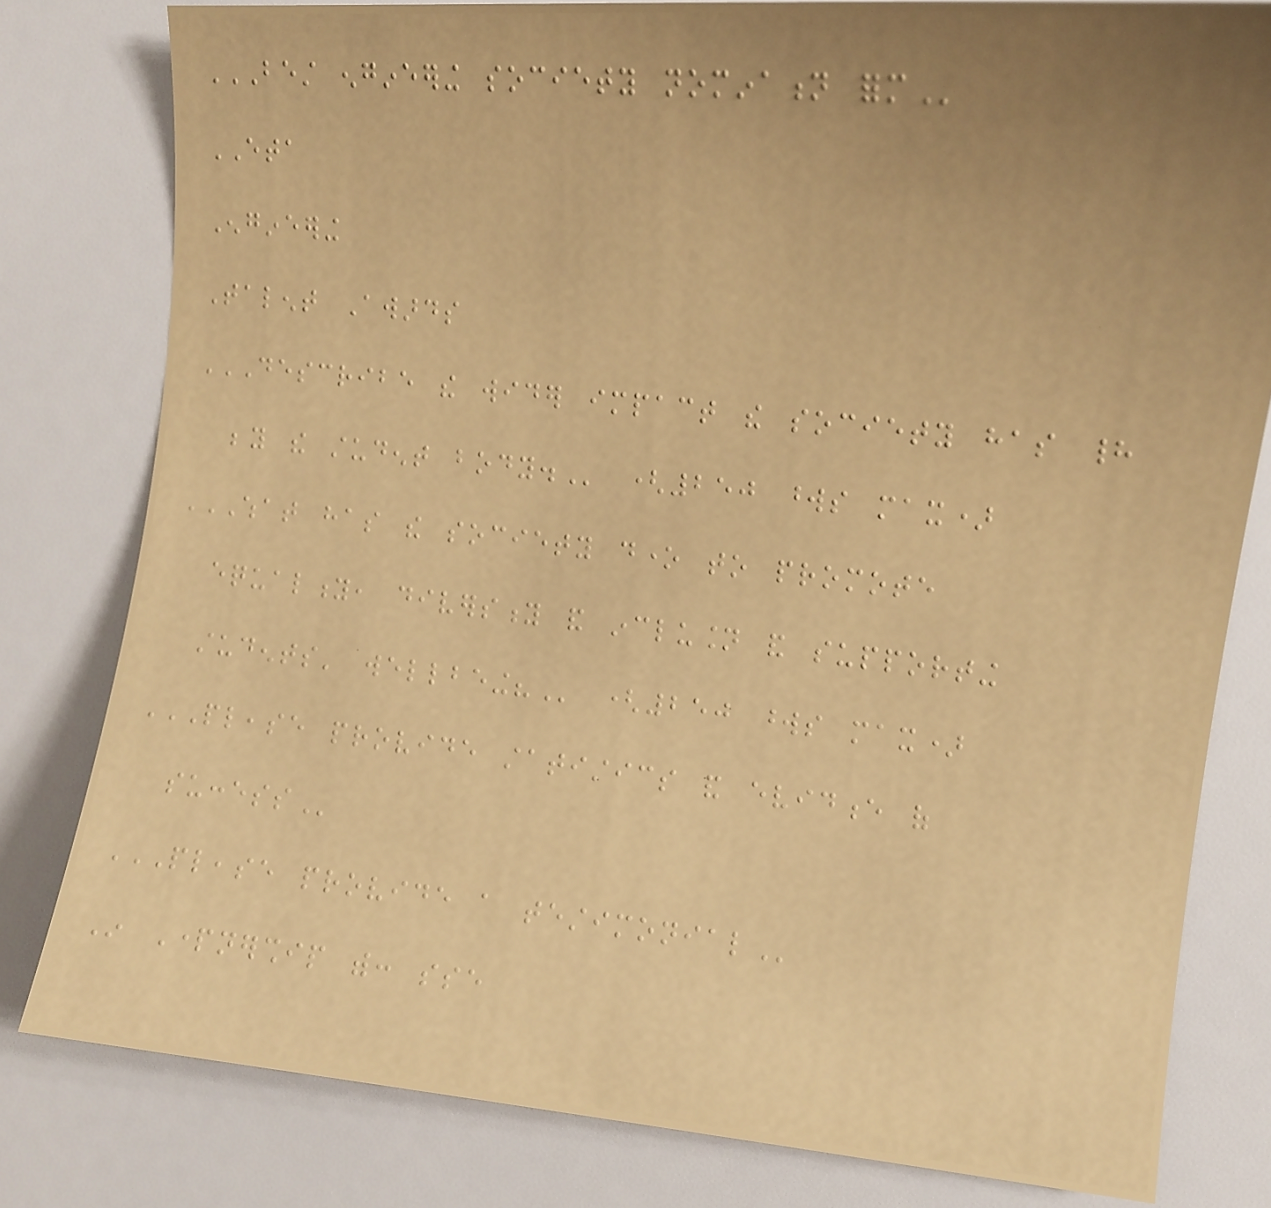BEST ENGINEERING SOCIETY NOMINATION FORM
ETA
Engineering
Talent Awards
DESCRIBE THE WIDER IMPACT THE SOCIETY HAS HAD
BEYOND THE STUDENT BODY. (250 words max)
WHAT HAS THE SOCIETY DONE TO PROMOTE
EQUALITY, DIVERSITY AND INCLUSION AND SUPPORTING
STUDENTS' WELLBEING? (250 words max)
PLEASE PROVIDE STATISTICS AND EVIDENCE OF
SUCCESS
PLEASE PROVIDE A TESTIMONIAL
In Partnership with: sse
